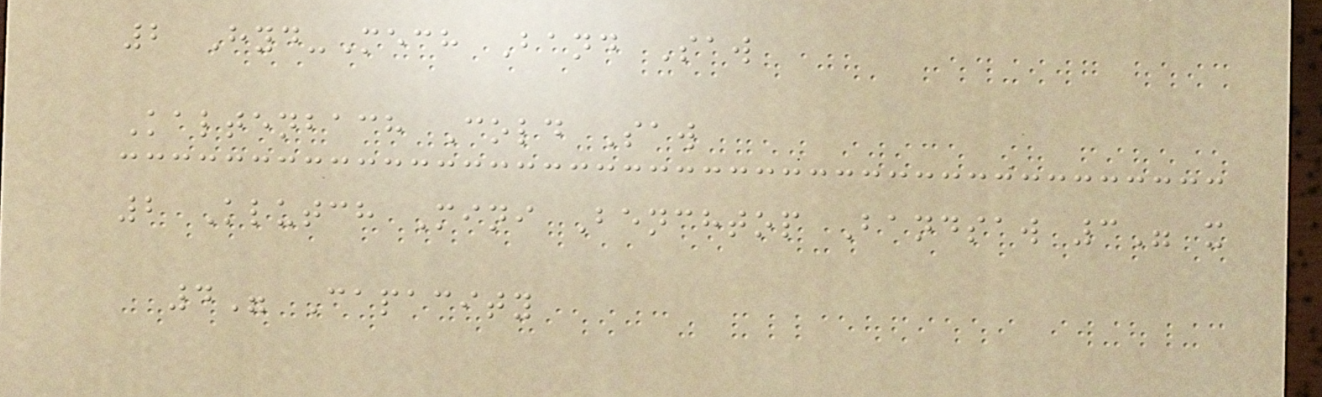2 Hyd-Mech Band Saw
Kaltenbach Cold Saw
2 Klutch Mini Benchtop Bandsaw 3" x
4" Capacity
